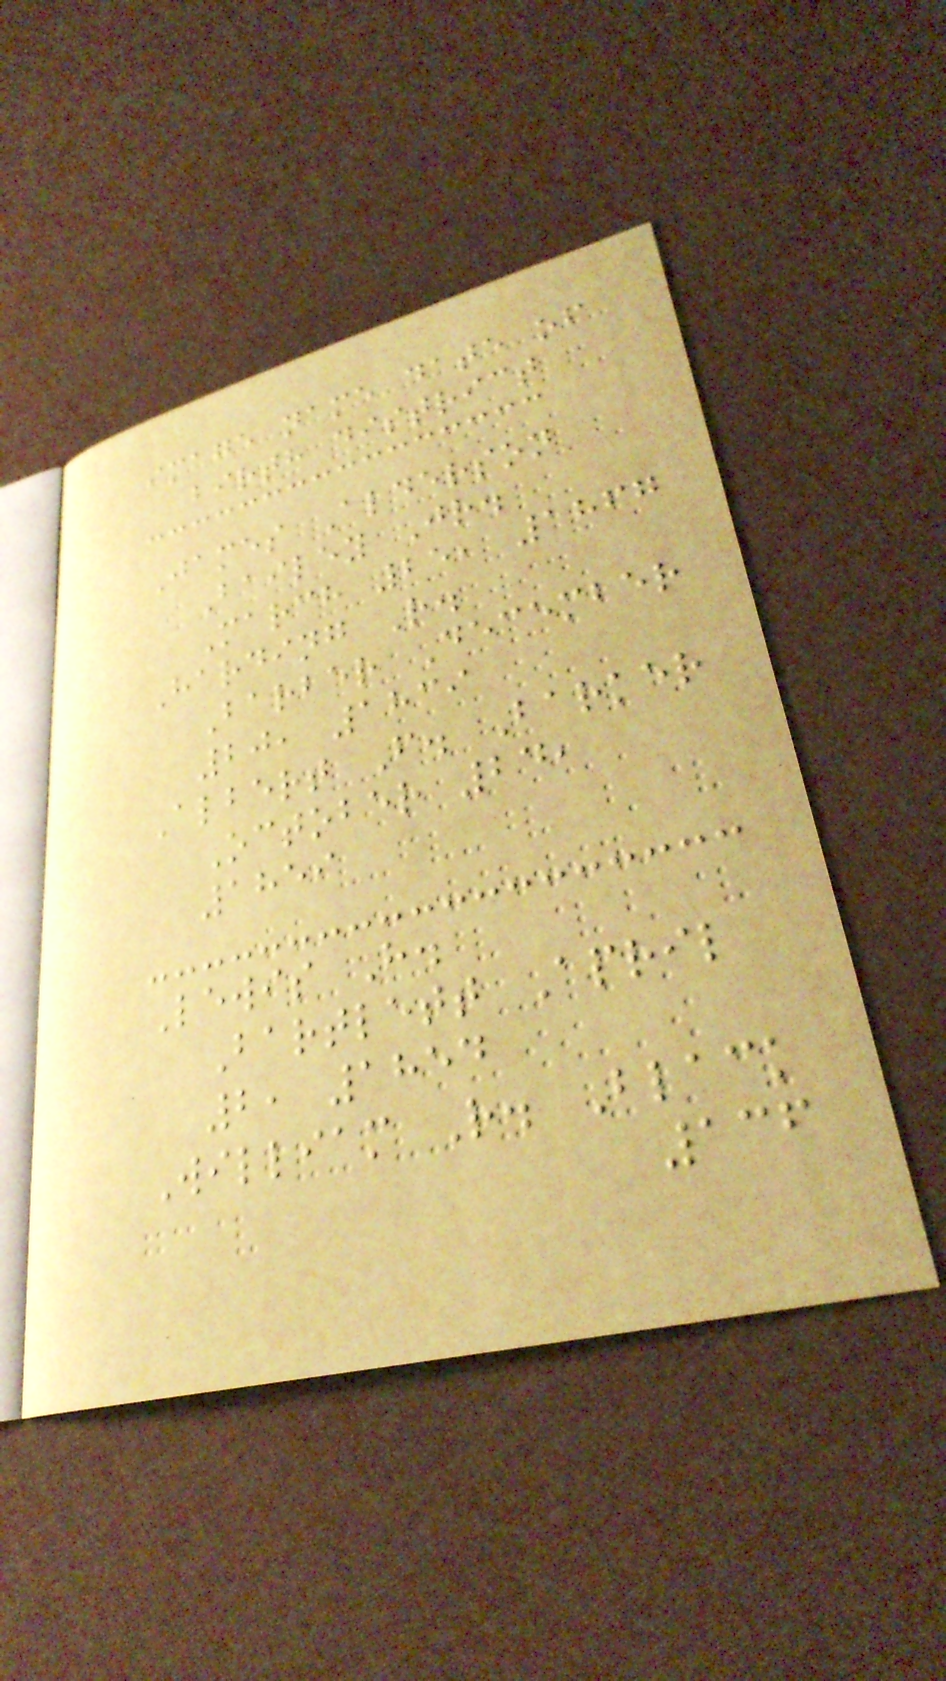image name date of
birth district
James Alderson
Bailey Jr.
March 25, 1867
Harding R.
Barber December
20, 1839
Albert F. Barker
October 24,
1859
Lewis H.
Bartlett April
2, 1854
William R. Black
136
